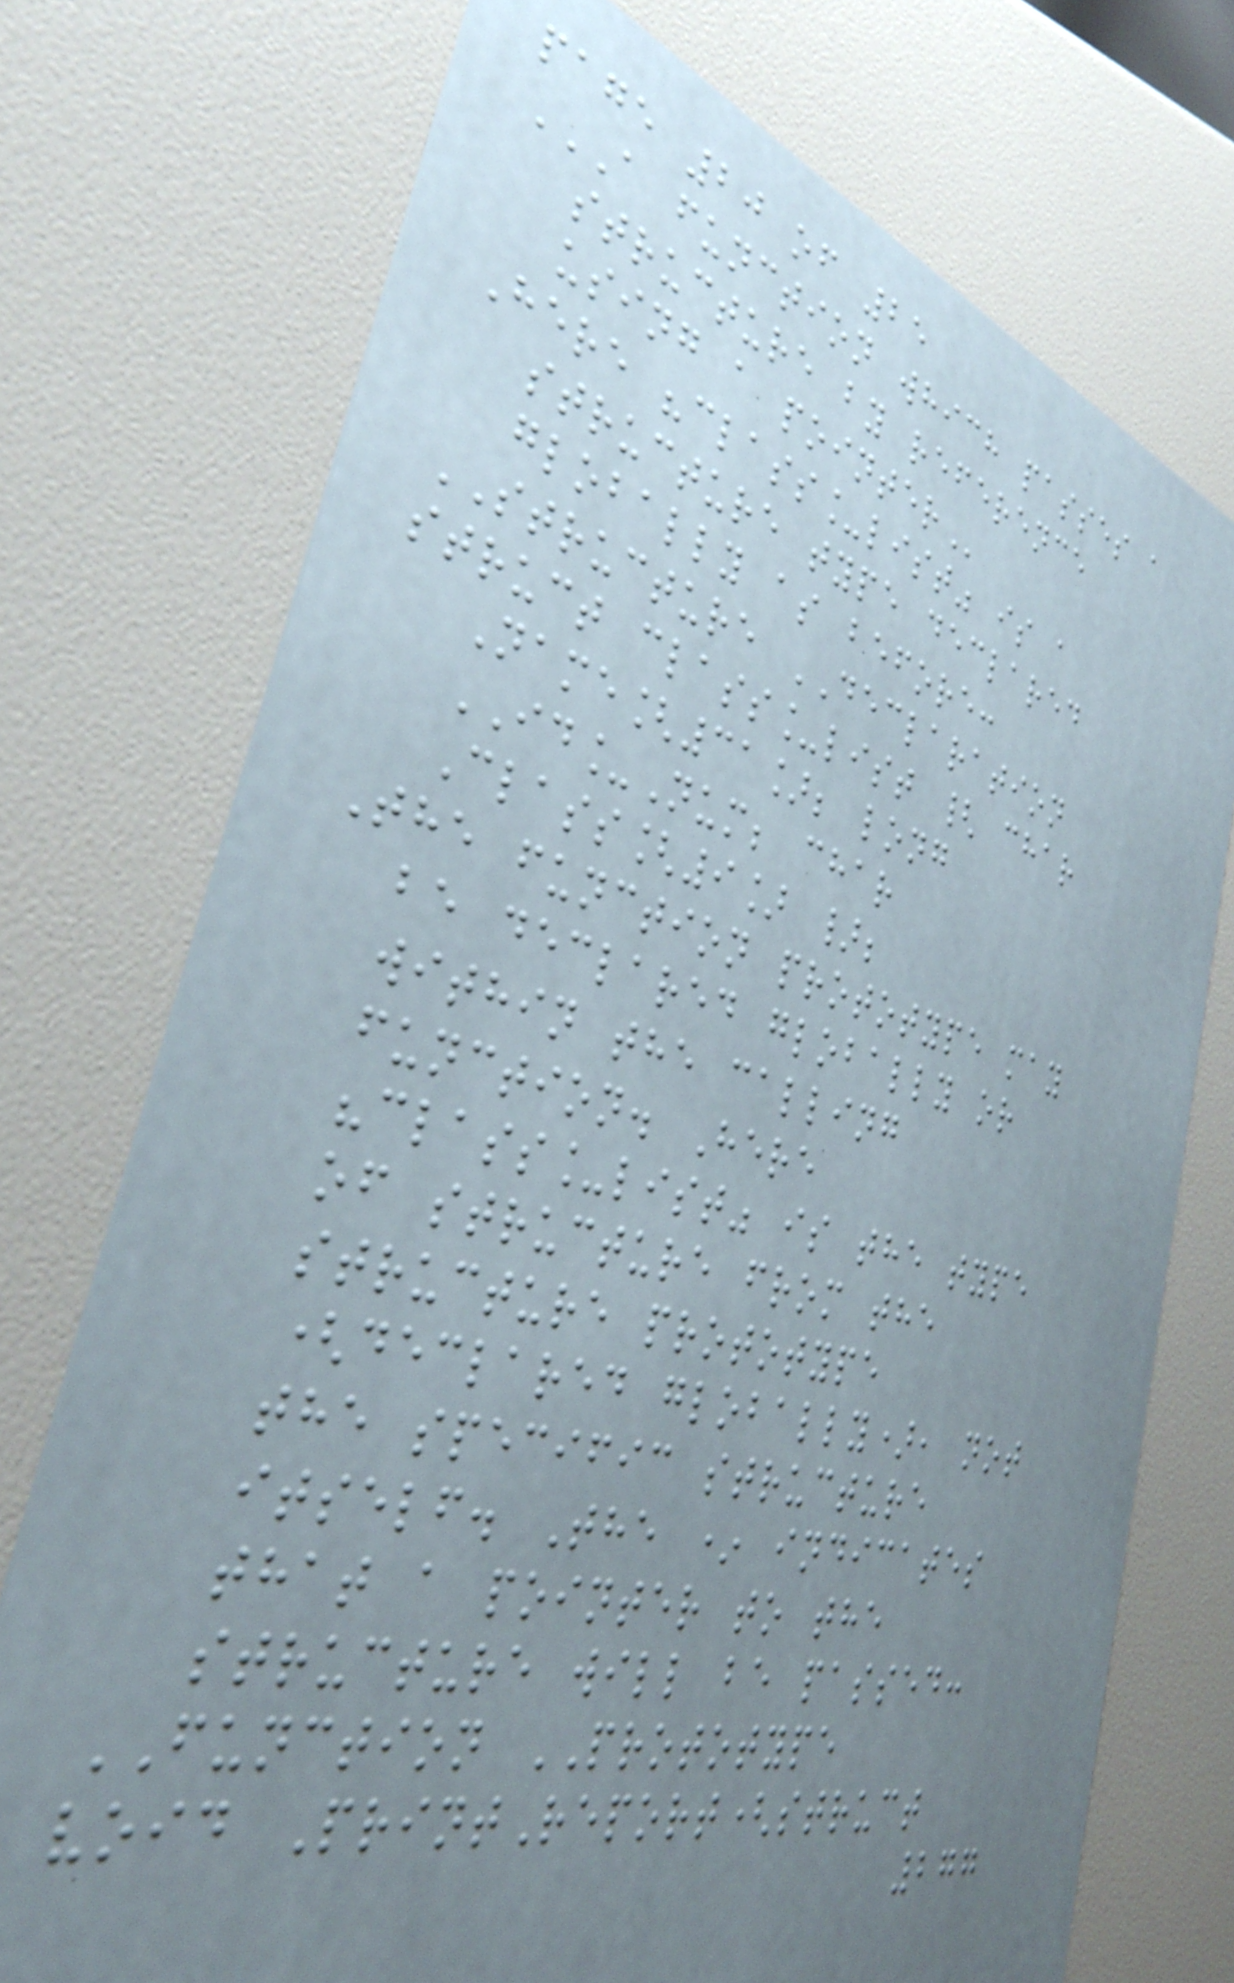page 20 of 25
A FUNCTION WHICH PASSES A
STRUCTURE BY REFERENCE
USING A POINTER
Here "class_list" is a
structure type declared
globally as before:
STRUCTURE DECLARATION
struct class_list { char
Name[31]; long
ID_Num; char
Class[9] };
The function prototype may
be declared globally or
within the calling
function. Here
"class_list" is the type
of structure from the
structure prototype
(declared globally), not
the specific structure
itself. The * indicates
that a pointer to the
structure will be passed:
FUNCTION PROTOTYPE
void PrintReport(struct
277
